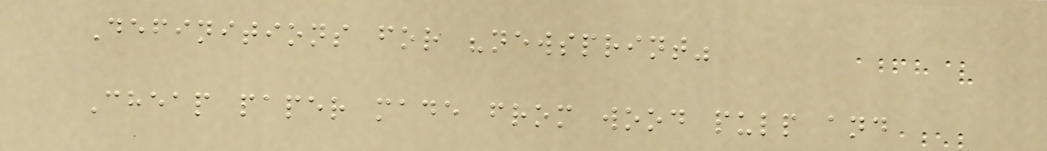Definitions for "newsprint"
Cheap paper made from wood pulp and
